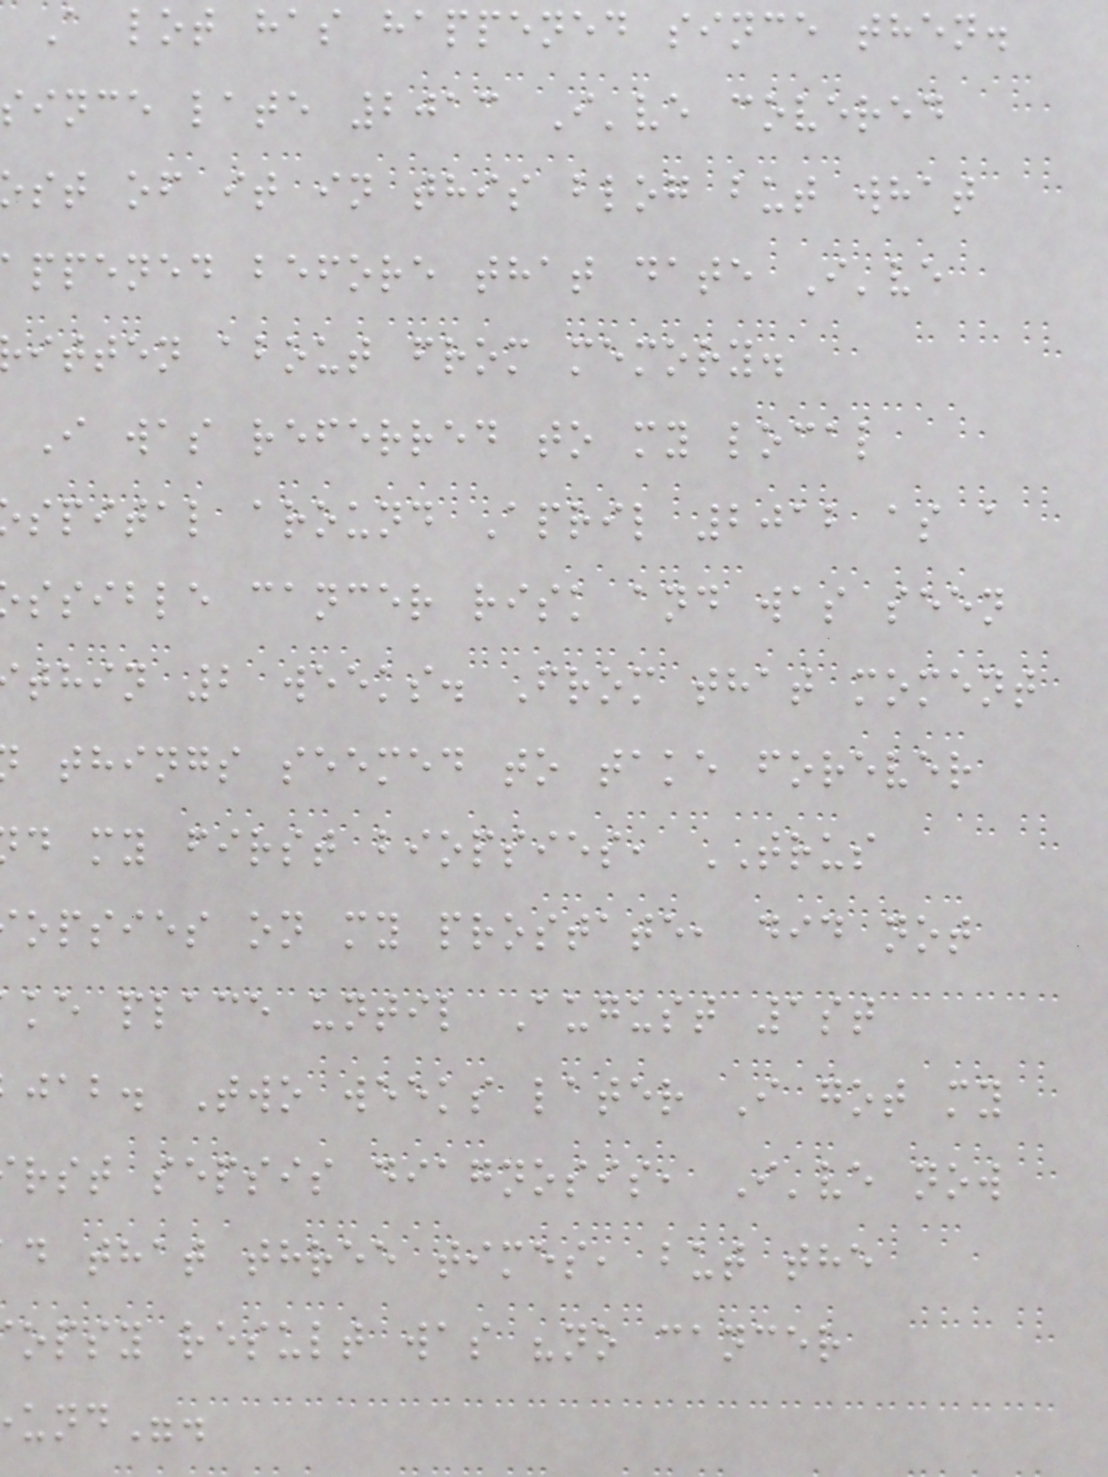A lot has happened since then.
since late 2013 I've covered
st of it in this blog but what
ppened before that date I've
itten about from memory.
I was referred to my local
spital around April 2012 as a
ssible cancer risk and was seen
thin 2 weeks. From that moment
things seemed to take forever
d my first biopsies, TRUS
opsies on my prostate, did not
ke place until August 1st
jab. Two weeks later I got my
rst sepsis diagnosis, I've now
d that three times, but the
opsy result was "no cancer
und".
